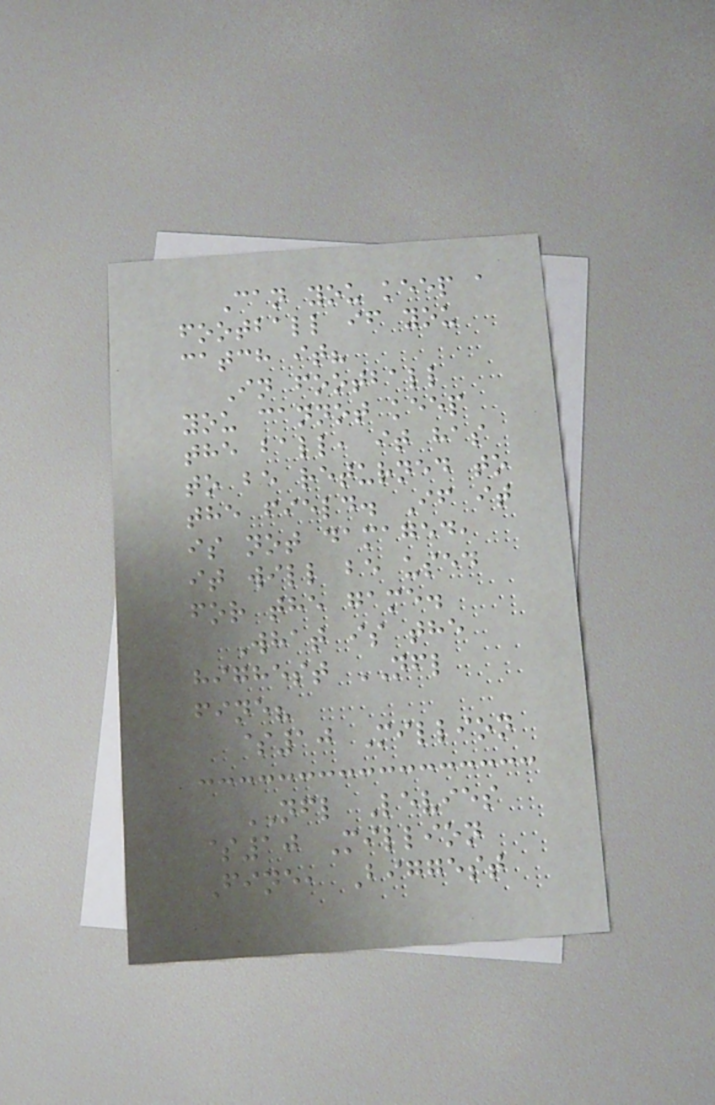Can you keep a
football if you
catch it?
In football
you cannot keep
the ball, it has
to be returned to
the field. If it
is not damaged,
it will be used
for the game.
What is the
highest NFL
fine?
$10 Million
NFL Levies
$10 Million
Fine, Biggest
